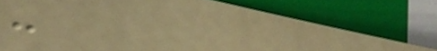-
